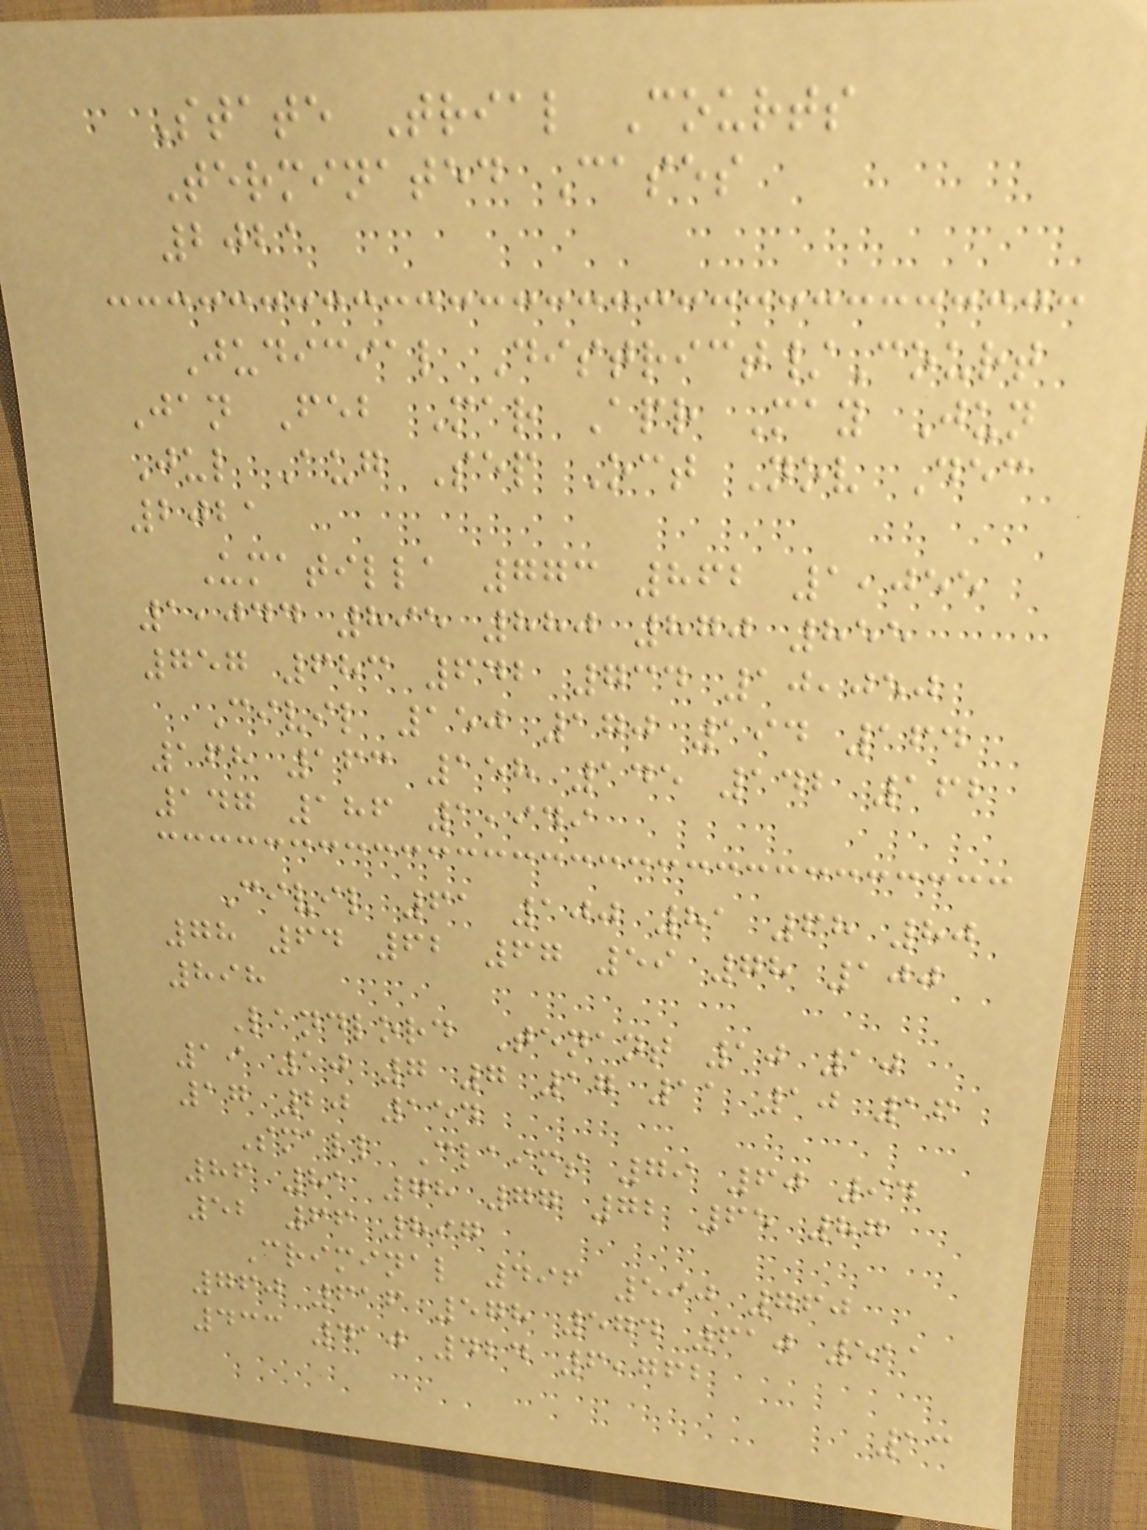State Trial Courts
Terminated Cases
2021
Judicial District/Court
Jan Feb Mar Apr May Jun
Jul Aug Sep Oct Nov Dec
2021
Umatilla 773 862 1,055
1,044 895 880 870 855
757 683 642 734 10,050
Civil 150 170 194 164
168 163 158 145 142 162
147 186 1,949
Civil 61 100 81 68 80
78 64 62 67 59 78 100
898
Landlord Tenant 10 10
19 10 7 7 17 11 10 16
17 20 154
Small Claims 79 60 94
86 81 78 77 72 65 87
52 66 897
Criminal 496 590 760
760 616 578 574 610 511
433 410 424 6,762
13
